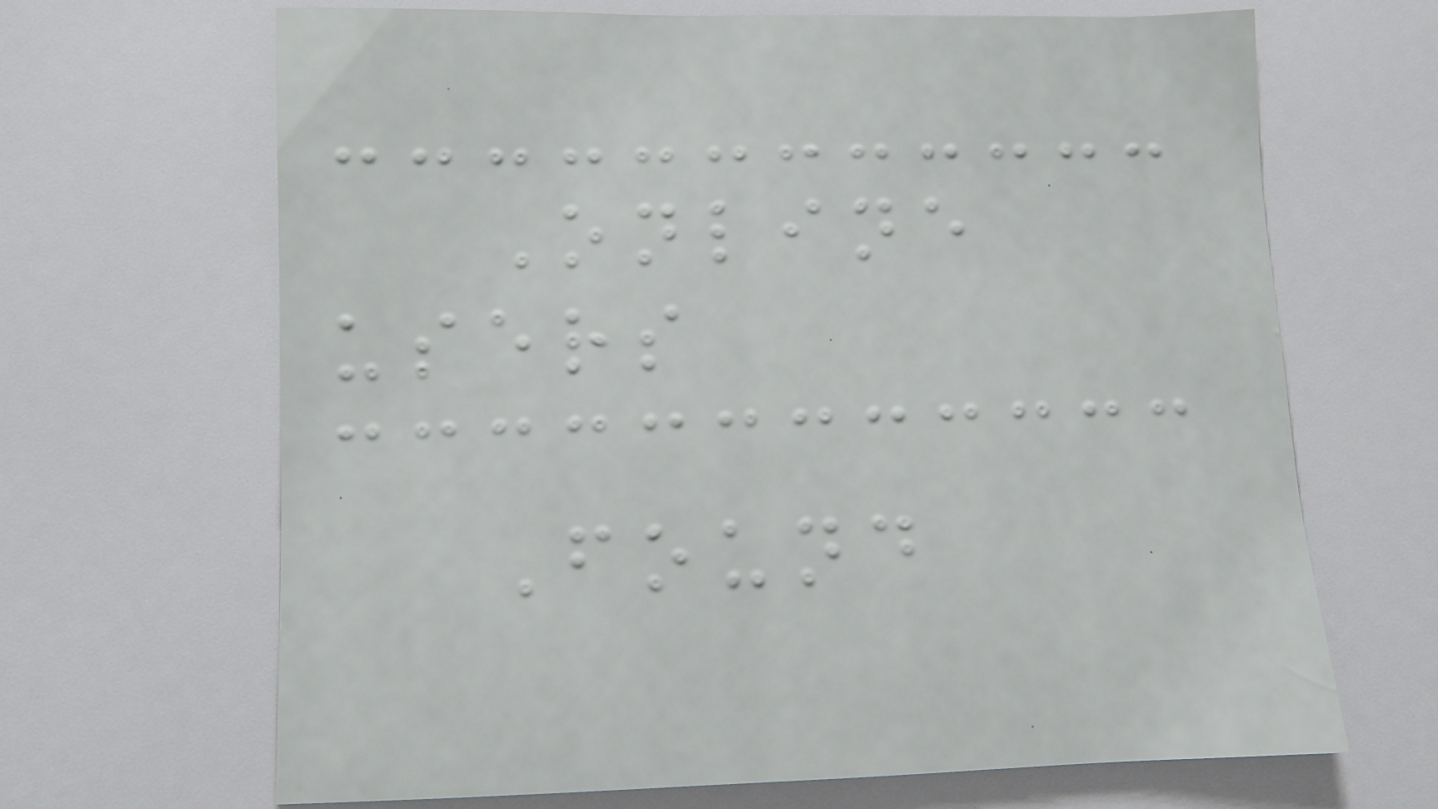Online
users
Found
